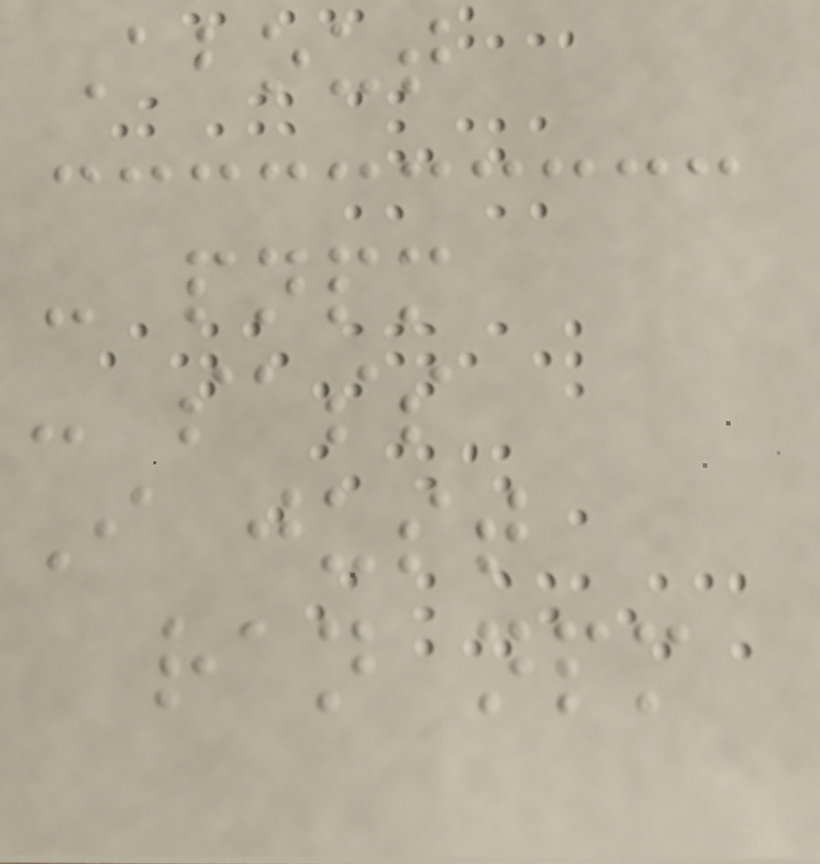About
- pnpm
- sass
I just
ran npm
